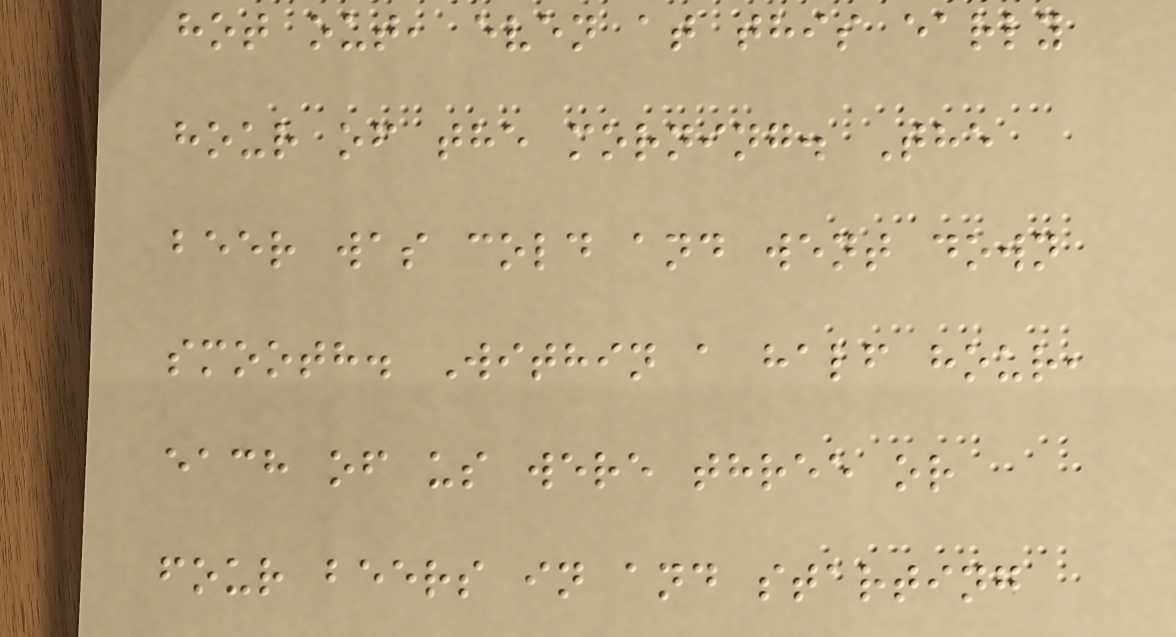hot out, even at this early
hour of the morning. The
beer was cold and went down
smooth. Within a half hour,
each of us were three or
four beers in and starting
